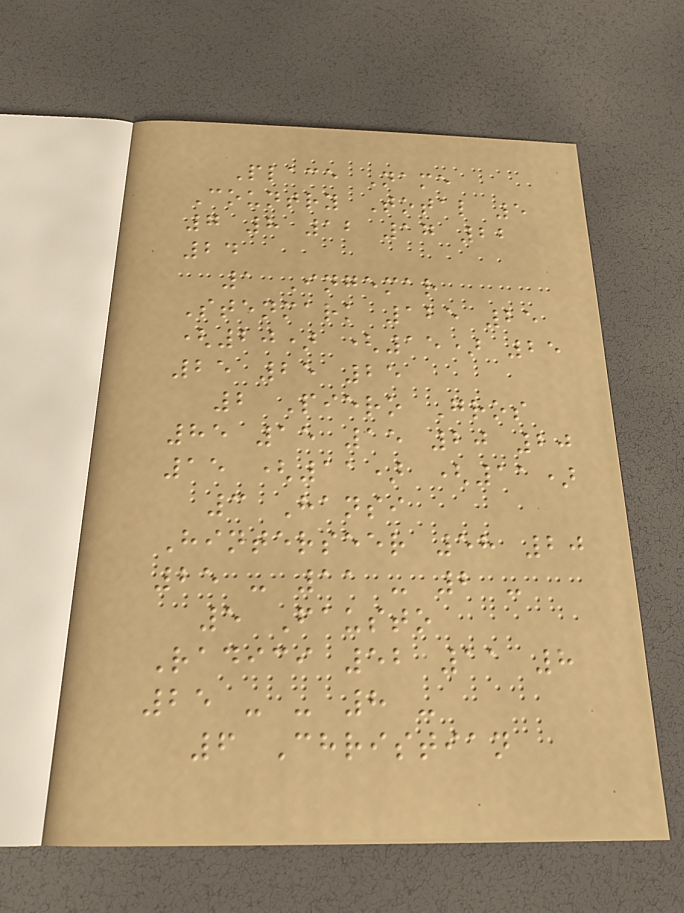Place Name
Country Total 5
7 8 12 17 22
24
1 Ingemar
Stenmark 125 25
(20) (15) 25
25 25 25
2 Piero Gros
85 15 15 20 20
15 (11) (11)
3 Hansi
Hinterseer 58 20
25 - 11 - 2 -
5 Fausto
Radici 52 11 8
25 - - 8 -
6 Christian
